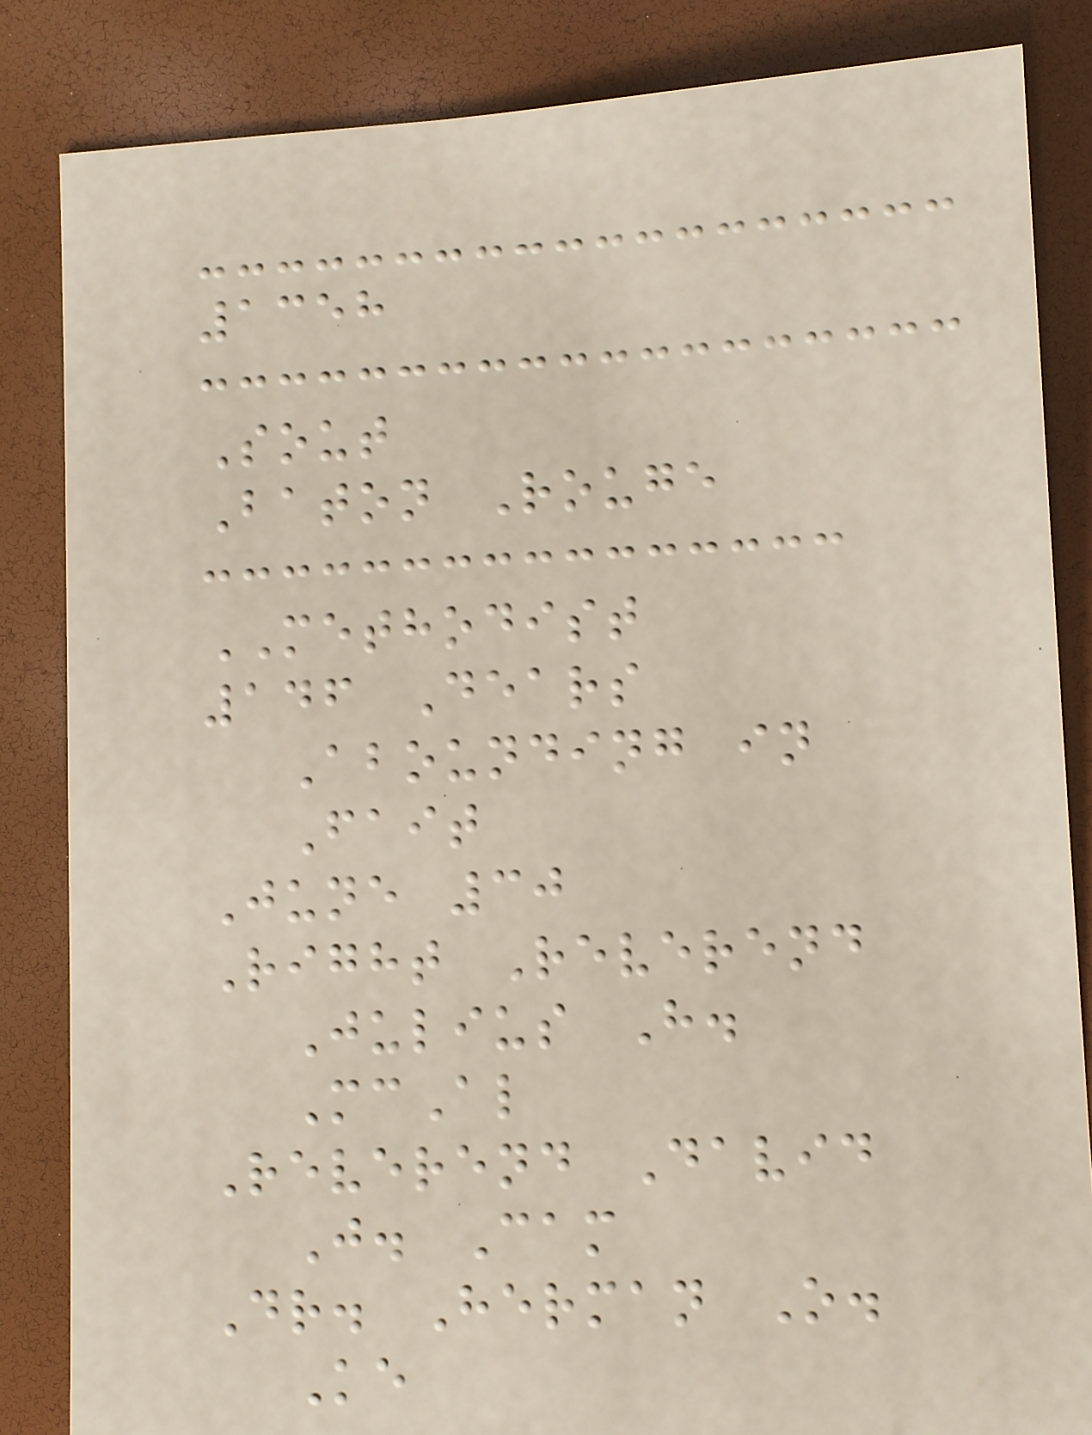1358
Sout
Baton Rouge
METHODIST
146 Dears
Abounding in
Fait
June 30
Right Reverend
Julius H.
McAl
Reverend David
J. Cam
Dr. Herman O.
Ke
